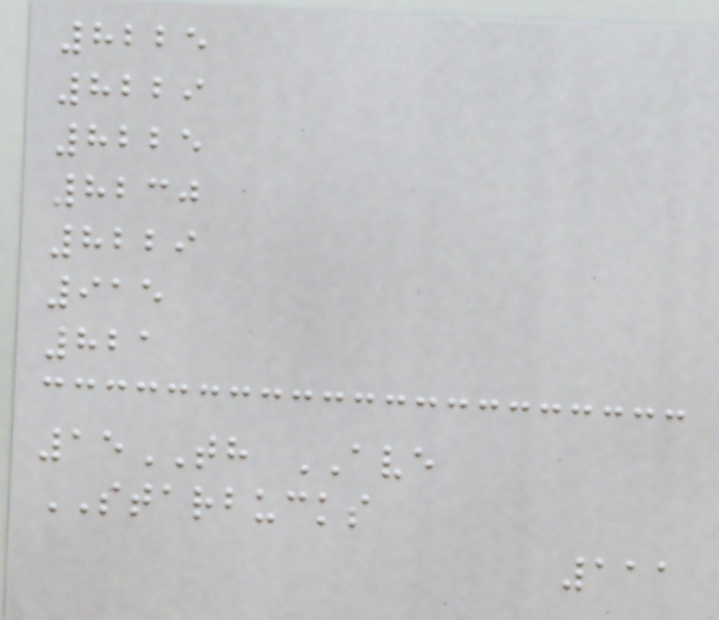8225
8229
8225
8230
8229
915
821
15TH AVE
STARBUCKS
111
